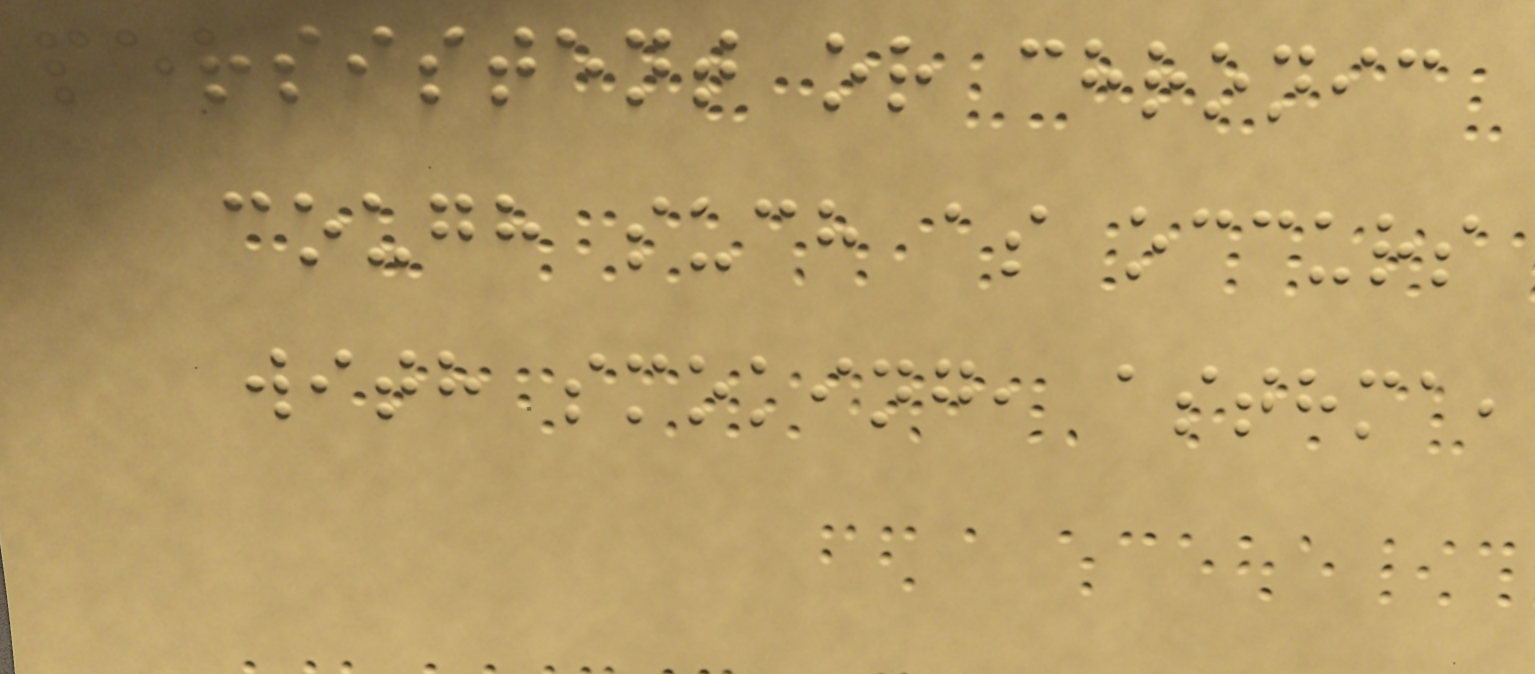persistent or chronic
cough such as occurs
with smoking, asthma,
